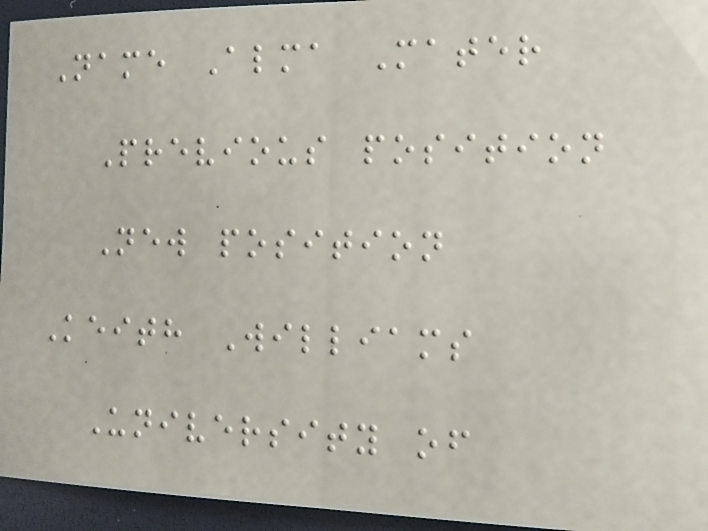Name Alma Mater
Previous position
New position
Keith Williams
University of
